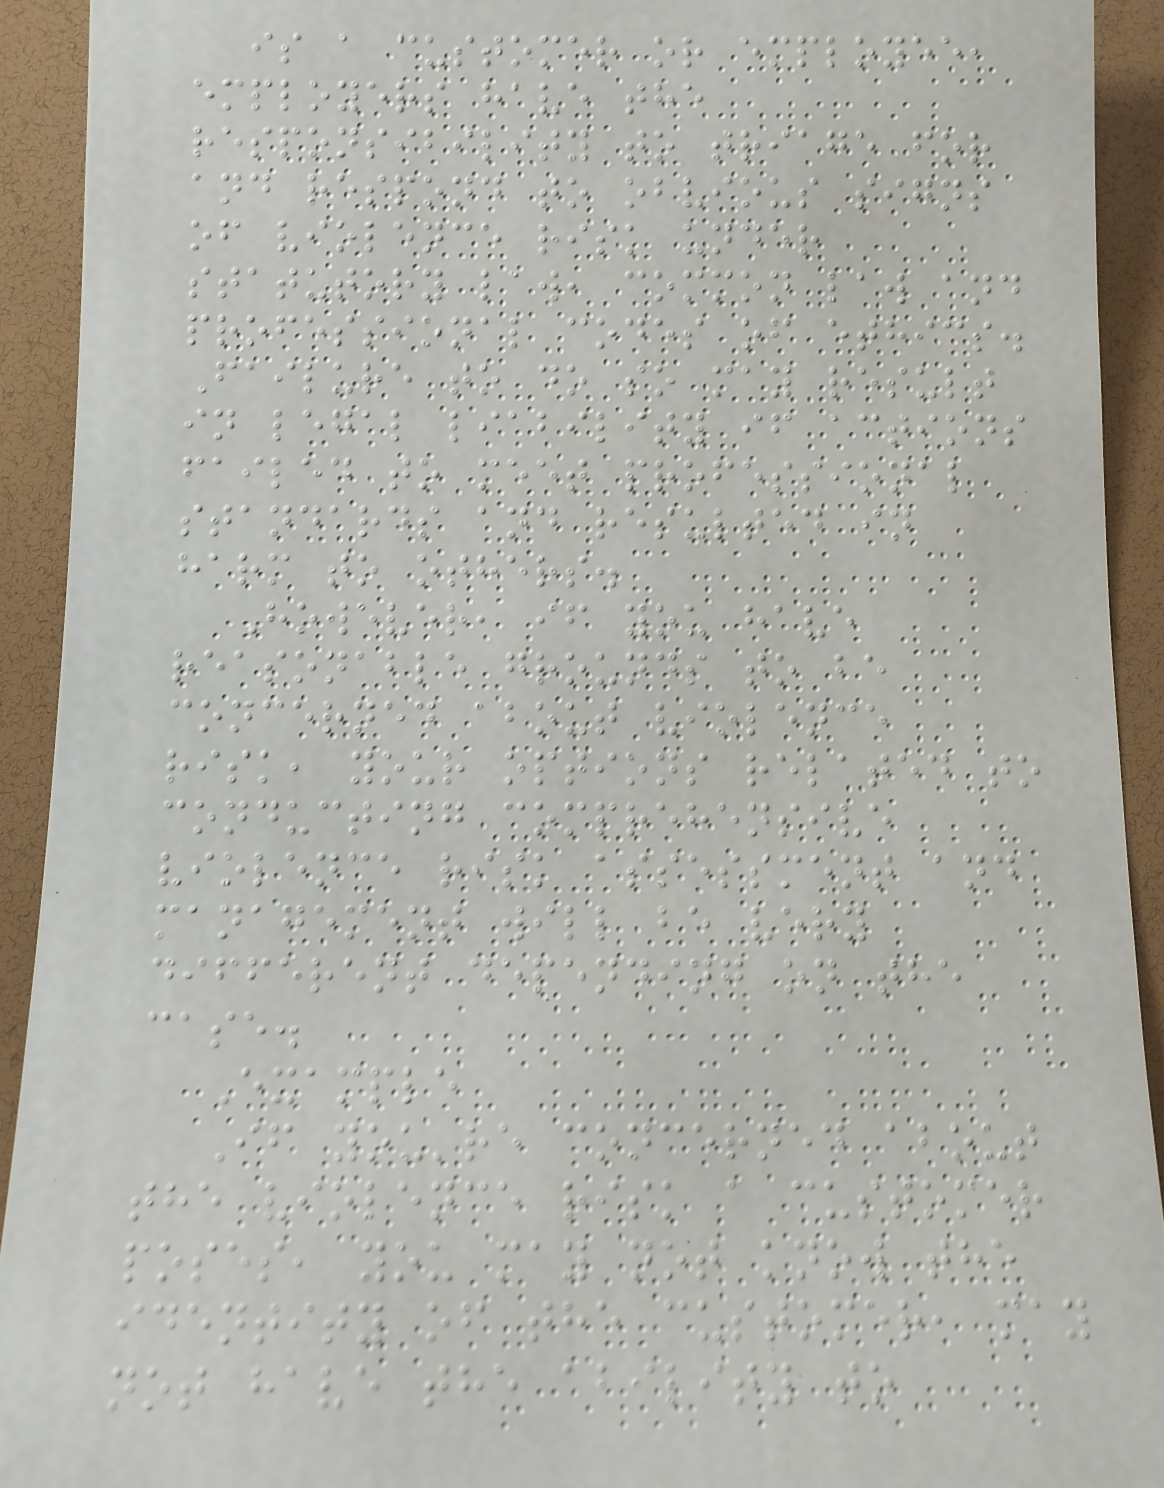is a customer or employee,
employers have the
responsibility to triage for
and respond to obvious signs
of violence risk under
statutory law, common law and
professional codes of ethics.
Failure to do so may result
in legal liability if actions
failed to meet professional
standards and resulted in
harm to others.
However, if you have
reasonable grounds to be
concerned about violence
risk, your options related to
conducting comprehensive
violence risk assessment and
management will be very
different depending on the
case.
Example
If you're concerned about
the violence risk a customer
poses, you may not know the
identity of the customer, may
not have the ability to
